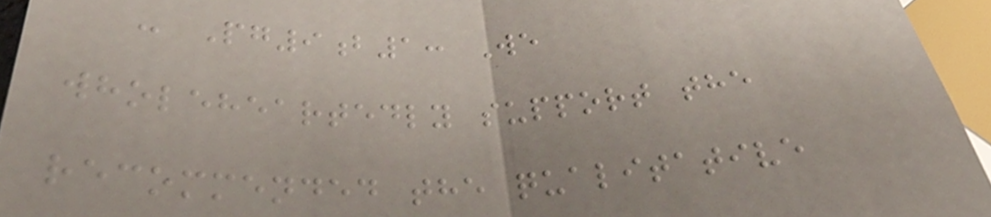- Pg9b1: We
wholeheartedly support the
recommended the qualitative
